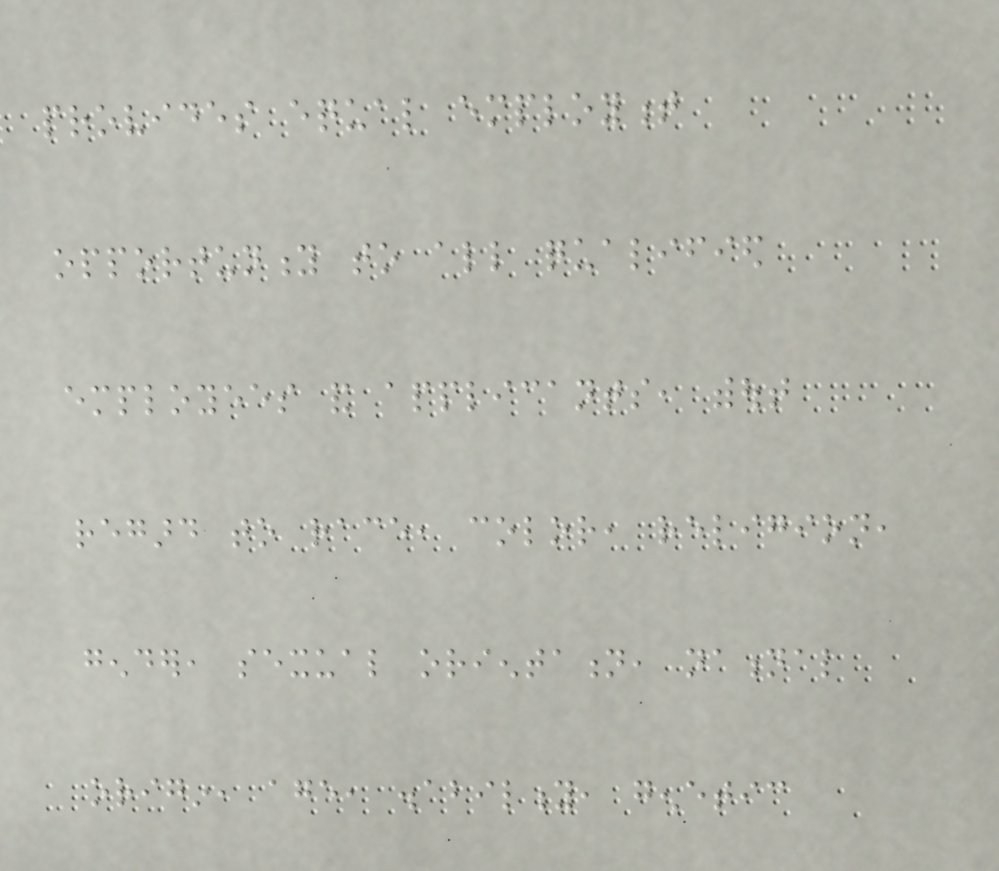provides equal employment
opportunity to all qualified
employees and applicants, without
regard to race, color, religion,
gender, sexual orientation, national
origin, age, disability, genetic
